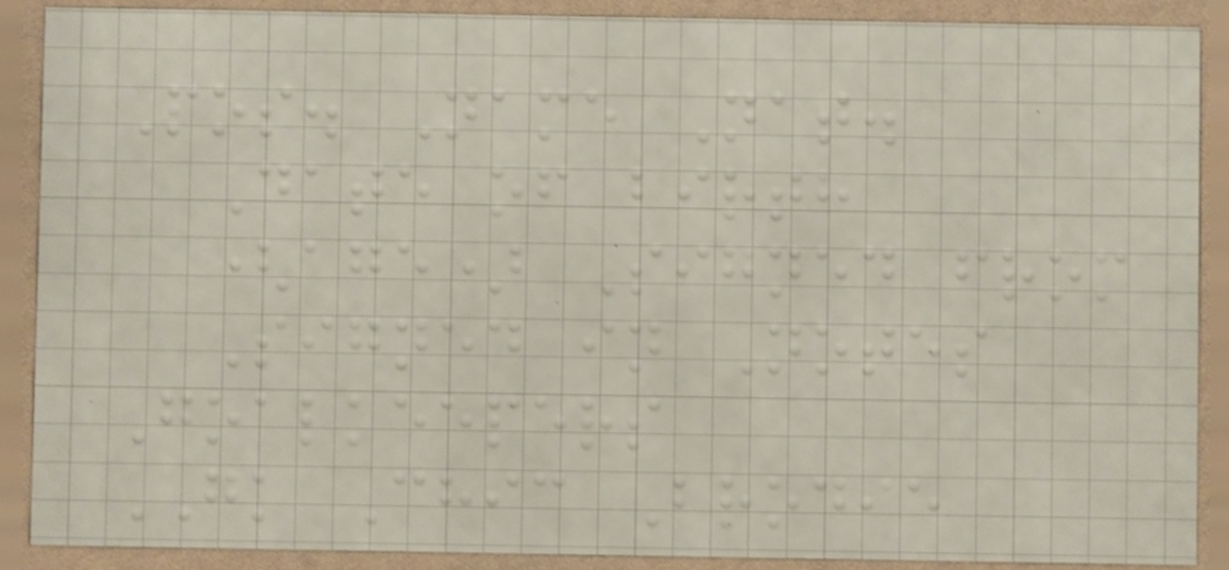Pos. Name Nat.
Date of birth
(age) Signed from
Signed in Notes
Goalkeepers
GK Chic Brodie
